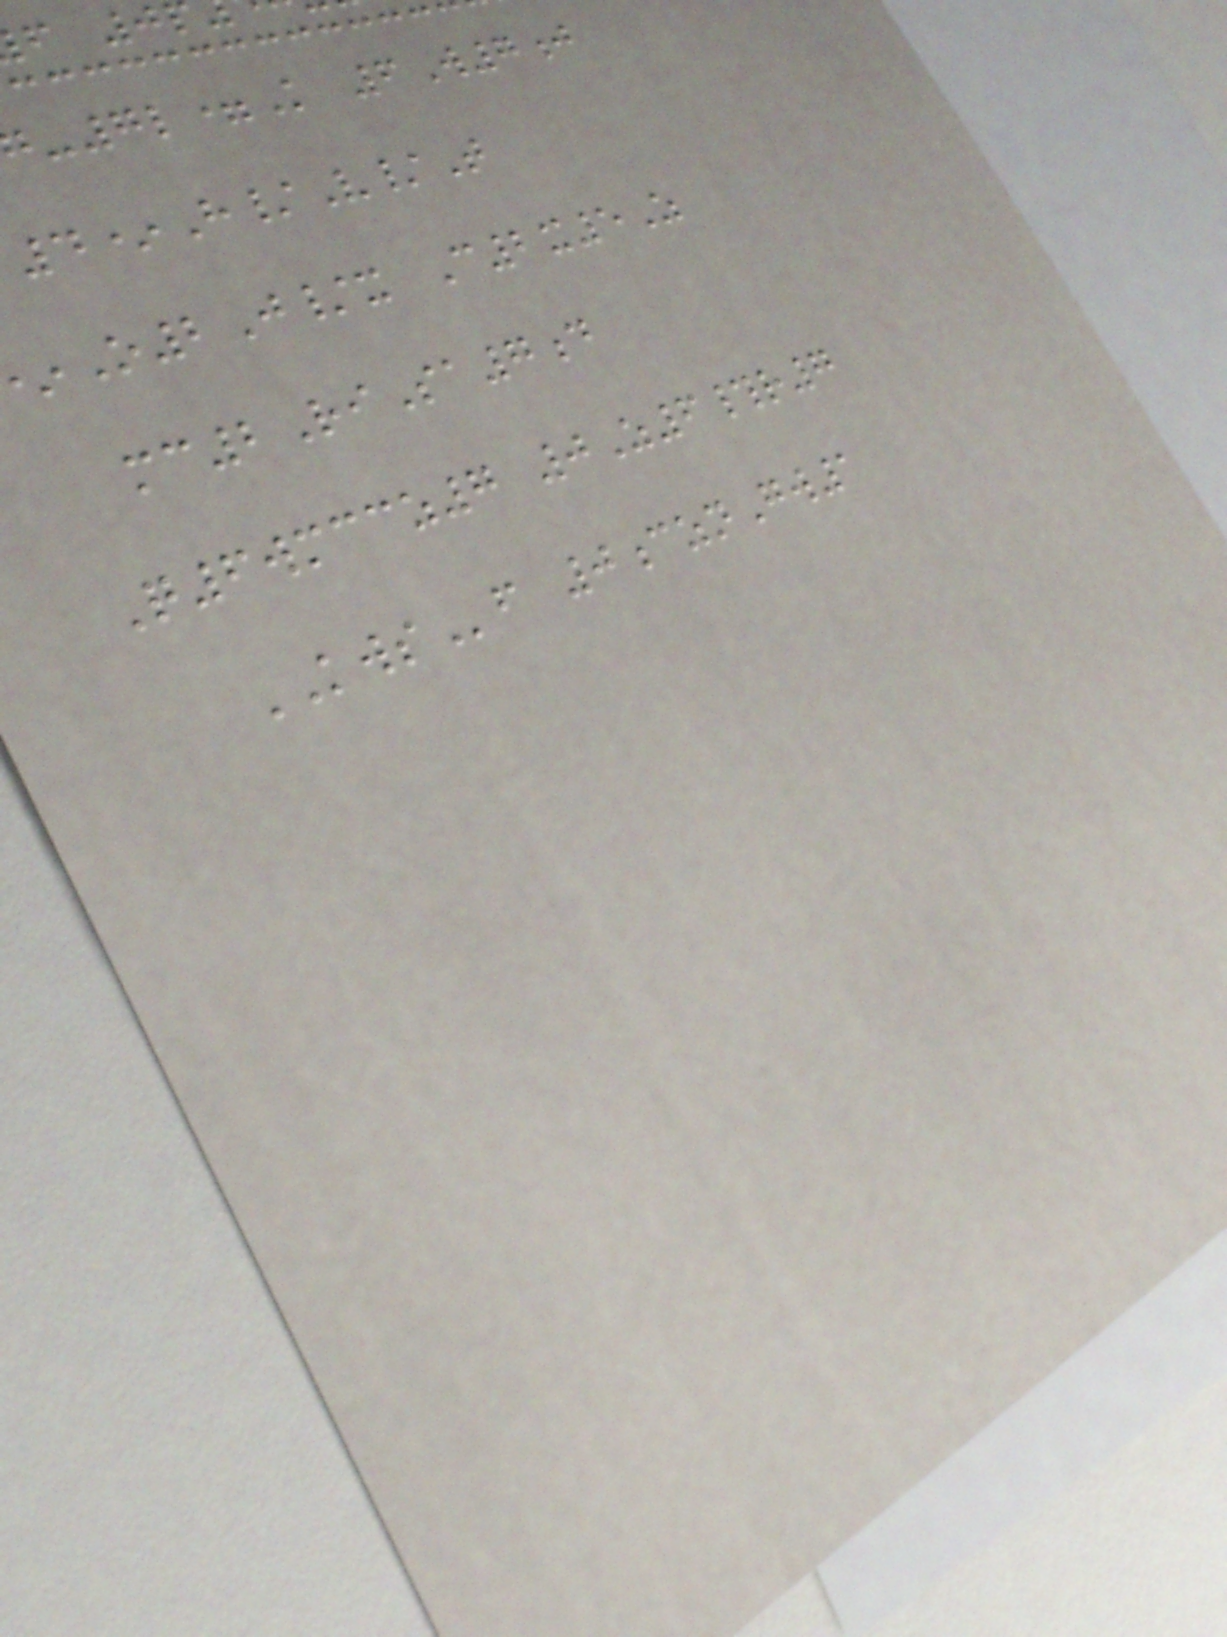-7l=K 6W7j
4*H/V/T
O2J/x C2x5Z
mc2RiSa7d
Q6wmccz7 0Z6#r7
KWSf 0cznGw1
